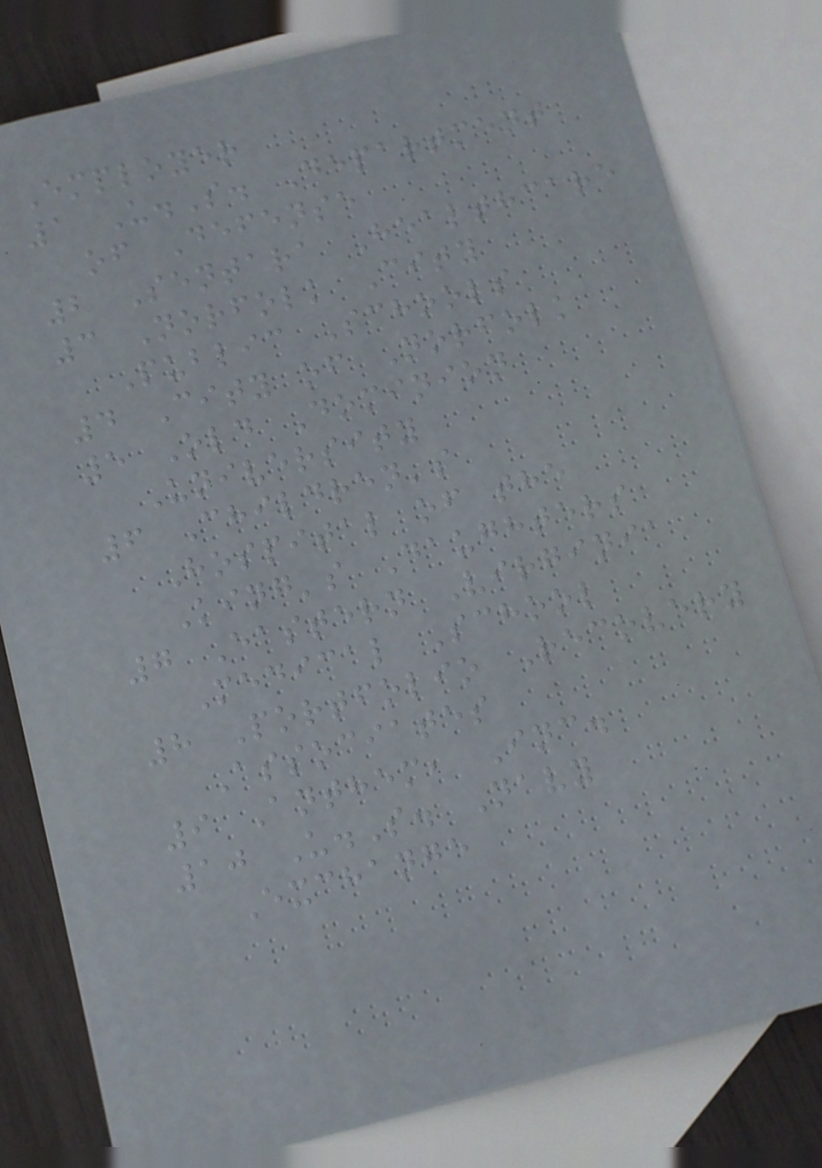Employer
1 U.S. Department
of Defense
2 Sentara Healthcare
3 Norfolk City
Public Schools
4 City of Norfolk
5 Old Dominion
University
6 Children's
Hospital of the
King's Daughters
7 Eastern Virginia
Medical School
8 Portfolio Recovery
Associates
9 Anthem, Inc.
10 U.S. Navy
Exchange
